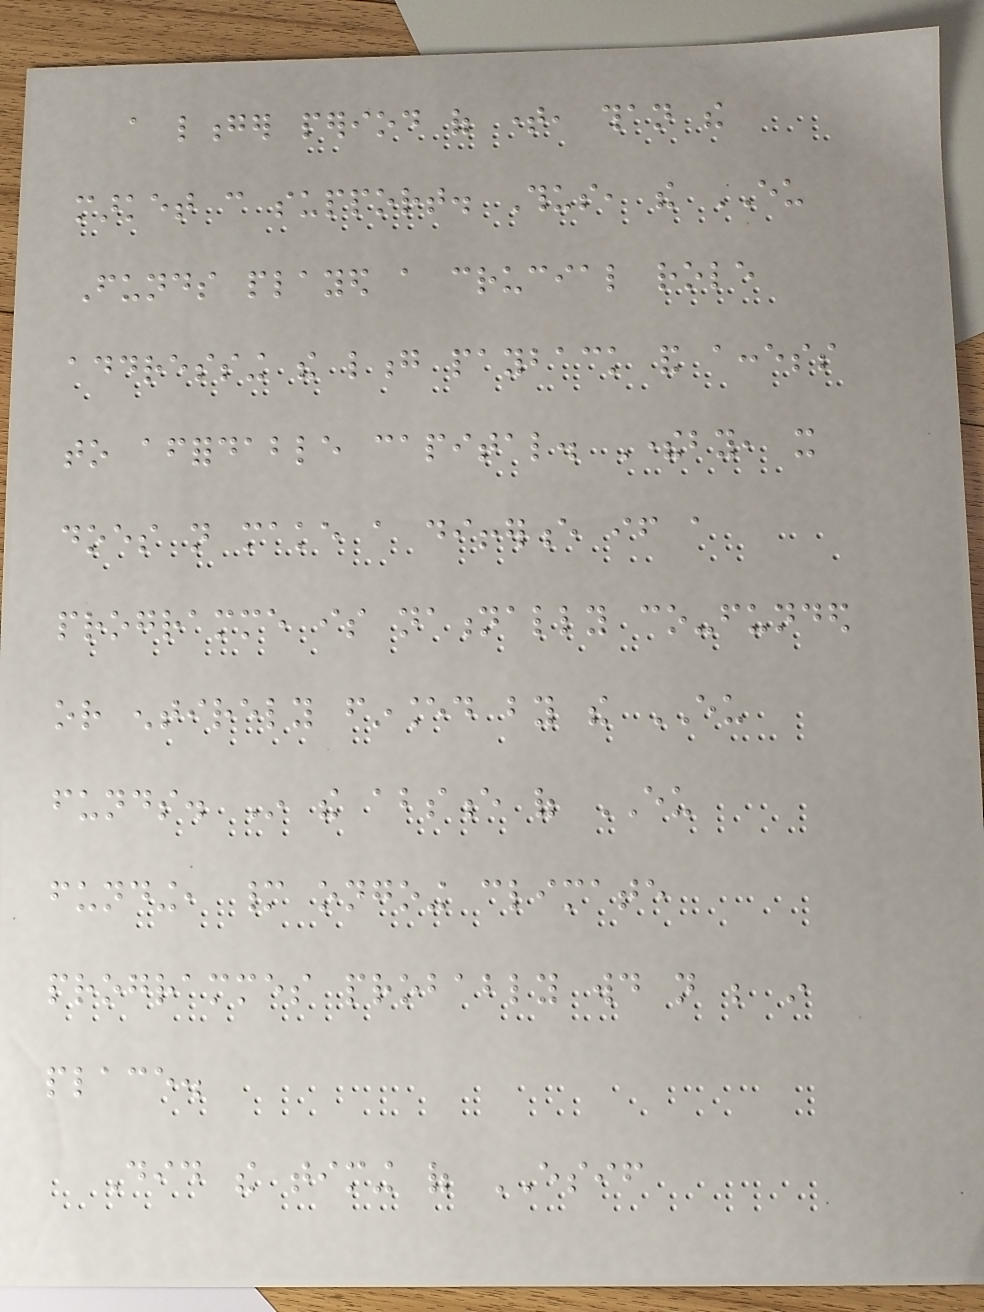a longer period of time, than the
market can support. Thus, the EU
Funds played a crucial role
addressing the long payback and access
to affordable capital. Thereby, it
does not make a difference if a
programme is nationally co-funded
or entirely financed by the EU
funds. In the absence of EU
funding, many ongoing climate
programmes probably would not be in
place.
Did the timing of ESIF
